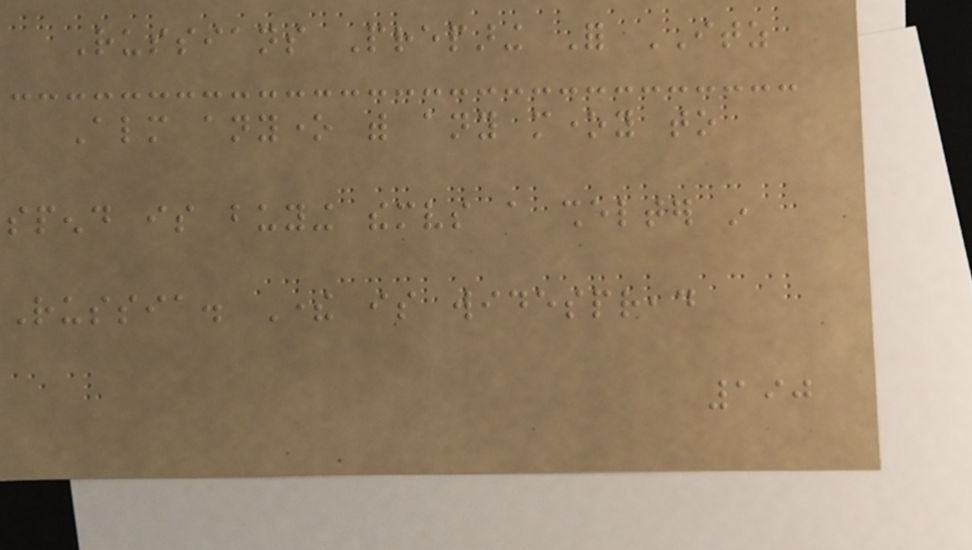Russians Preparing For ITZ
Almost anyone with any money to
spend is buying themselves a shelter in
Russia. There is widespread
190
